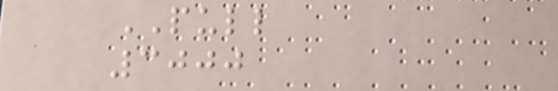PULL
3000
